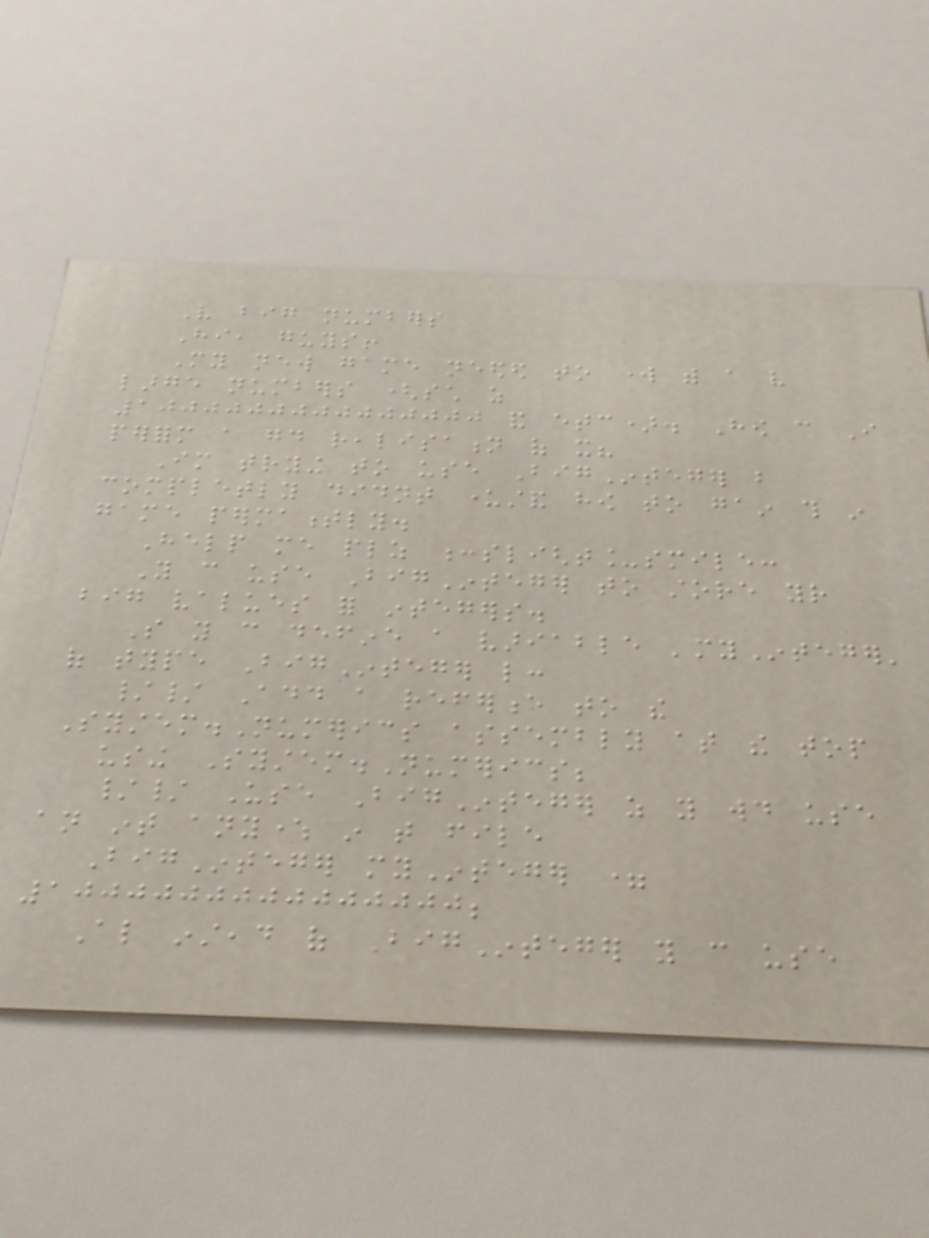Very big numbers
Hi, guys!
My new game needed to work with a very
large numbers (such as
1000000000000000 and etc). How can I
perform a good realisation of it?
Im trying to use BigInteger but
completly didnt understand how to gain this in
game permamently.
Help me plz :slight_smile:
You can use BigInteger to store your
big values for integers.
So you can define a variable 'myInteger'
of type BigInteger like:
// Add a reference to the
System.Numerics assembly at the top
using System.Numerics;
// Use BigInteger as you would use
an int anywhere in that file
BigInteger myInteger =
1000000000000000;
Also instead of BigInteger you can use
